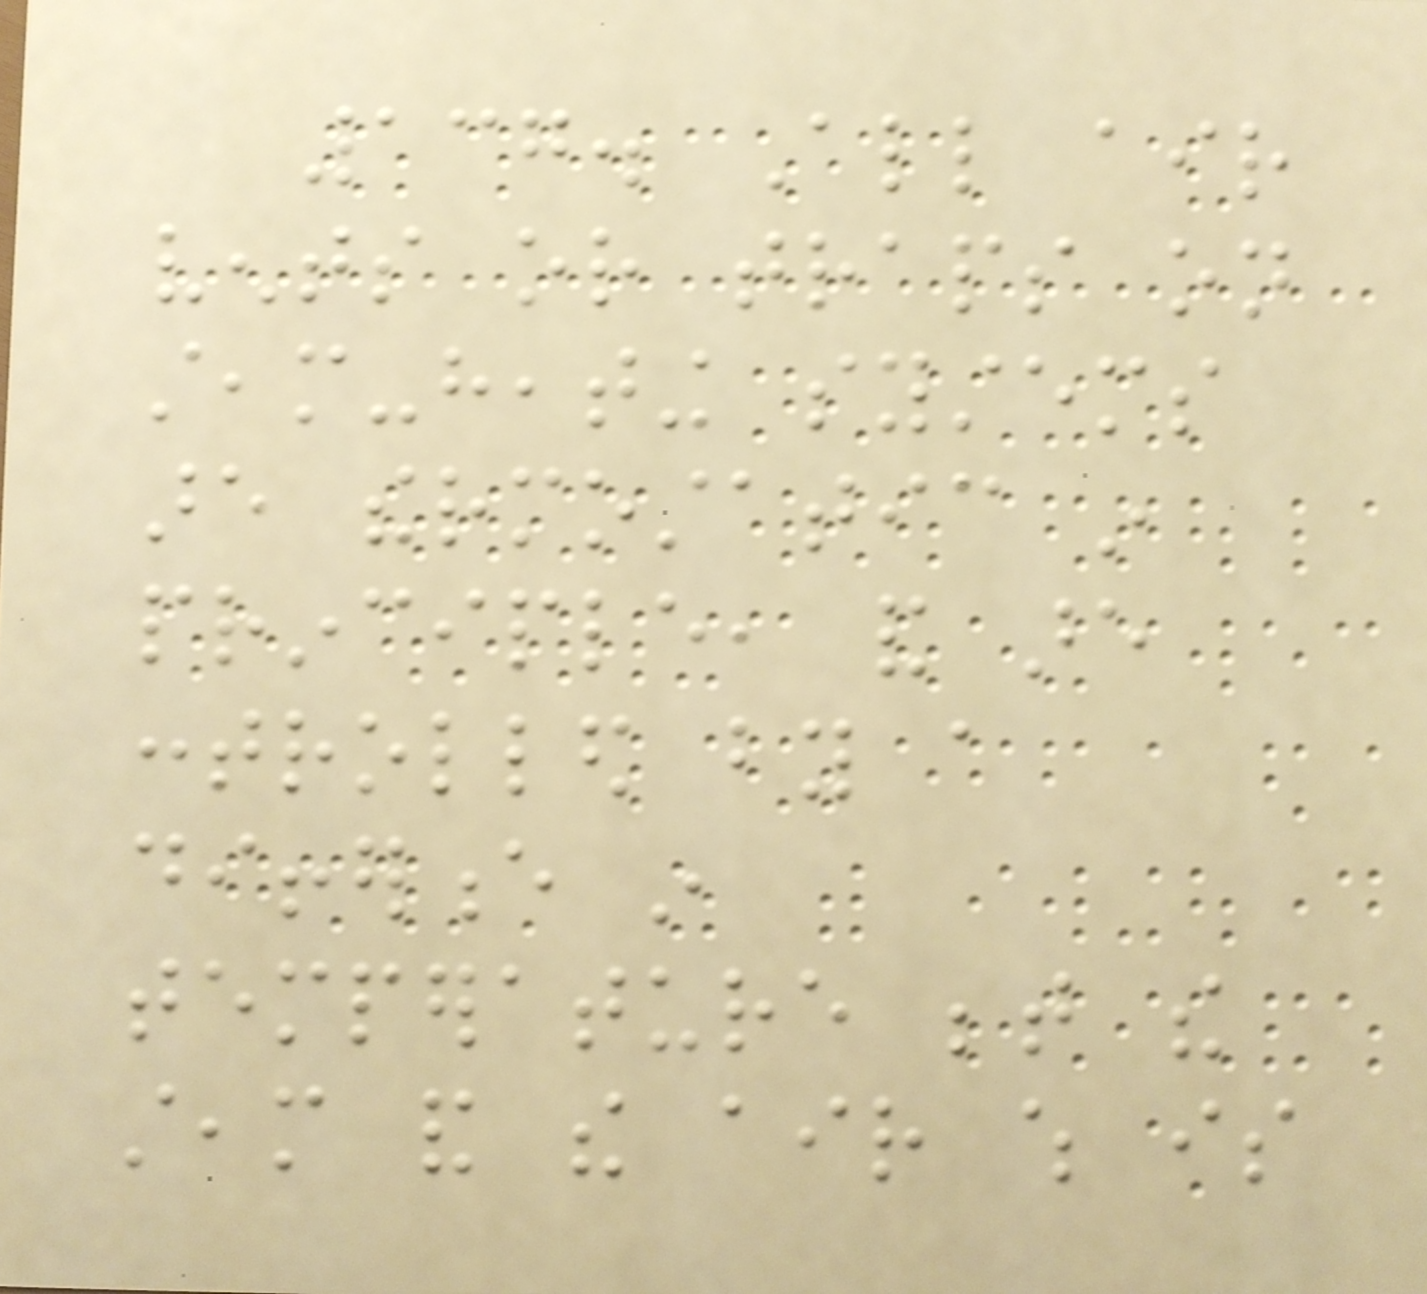137. All air
vents or traps on
steam-heating systems
are thermostatic in
principle, and are
controlled by a
difference in
temperature between the
steam and the air which is
